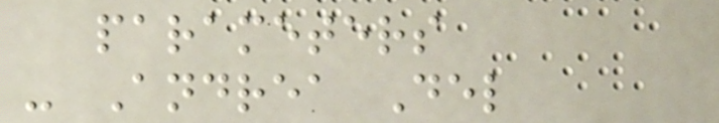parameters
- Andrea Del
